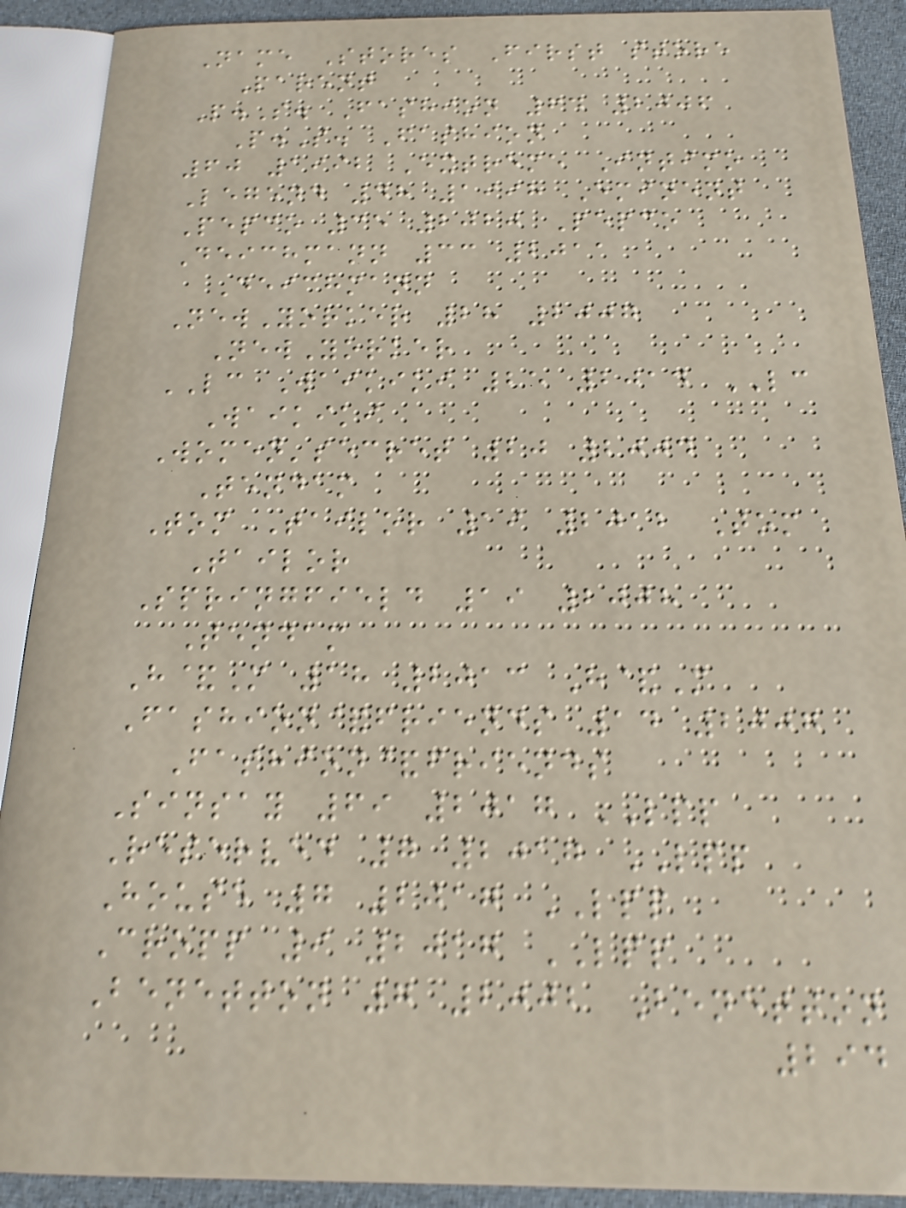Name Stores First store
Parent
P.S. Fashion 64 2006
P.S. Fashion
60 1992 Extreme Intimo
Legend 48 1998 Eminent
Pepco 35 2020 Pepco
Deichmann 33 2011
Deichmann
NewYorker 28 2007
NewYorker
LC Waikiki 25 2014 LC
Waikiki
Women'secret 20 2004
Tendam
Tom Tailor 19 2012 Tom
Tailor
Springfield 19 2008
Tendam
H&M 18 2013 H&M
Fashion&friends 14 2007
Fashion&friends
Sinsay 69 2017 LPP
Reserved 7 2017 LPP
House 7 2017 LPP
Cropp 9 2017 LPP
Benetton 7 2002 Benetton
294
